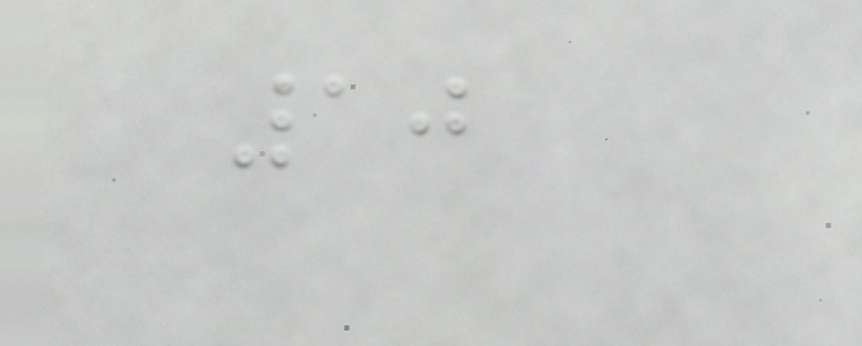10
